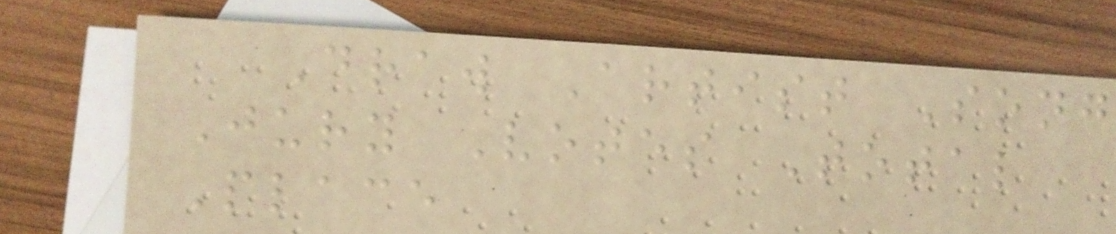Draw Artist Song
Jury Votes Total
Place
